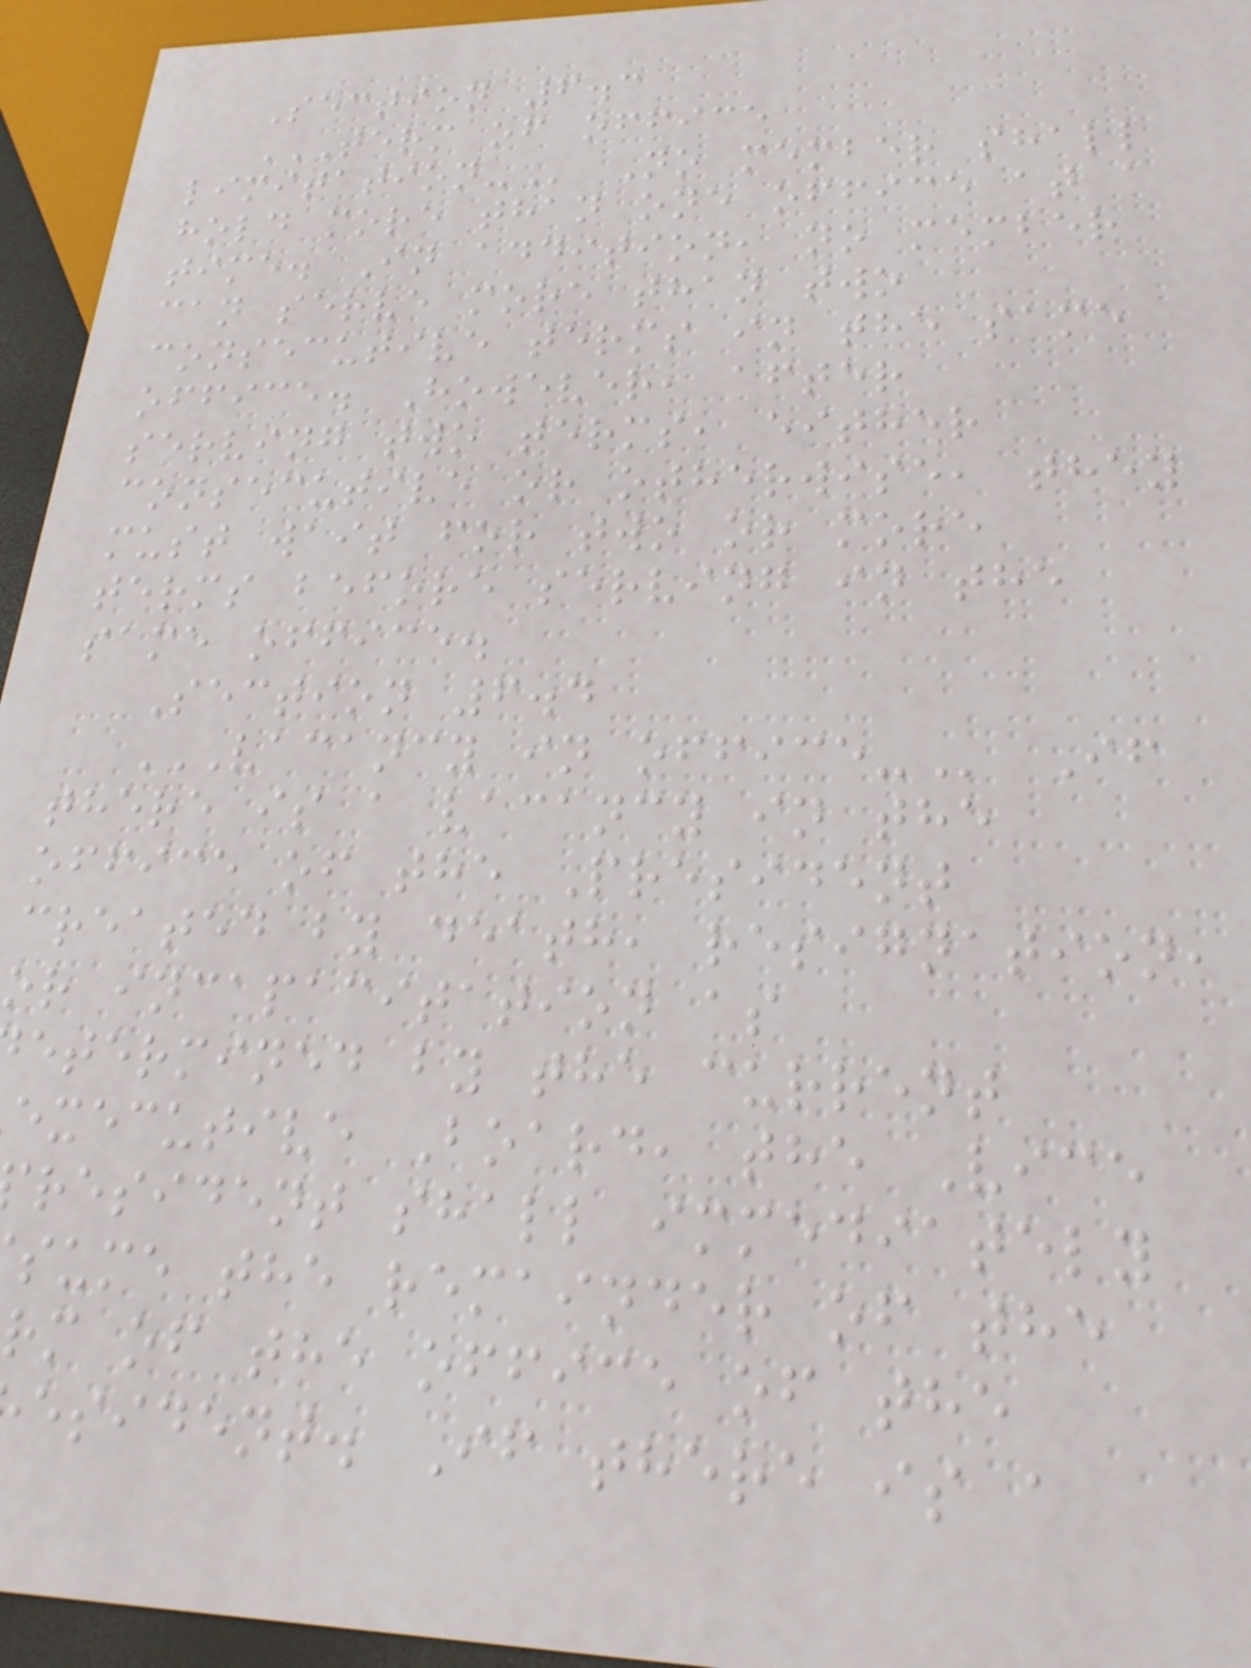Section 6.3
TERM OF OFFICE
No member shall
hold more than one office at a
time. In addition, no member
can serve more than two
consecutive terms in the same
office. However, after
serving two terms, either
consecutive or otherwise, they
must wait for two or more
terms before serving in the
same office.
Section 6.4
VACANCY IN OFFICE- If
there is a vacancy in the
office of the President
created by death, resignation,
or incapacitation as
etermined by the current
executive Board, the Vice
resident shall immediately
sume the remainder of the
rm of the office of the
esident. If there is a
